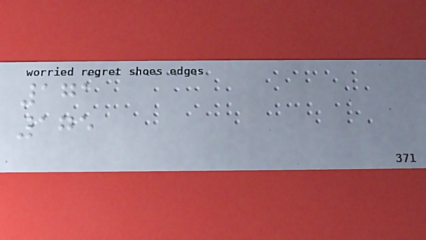171
175
